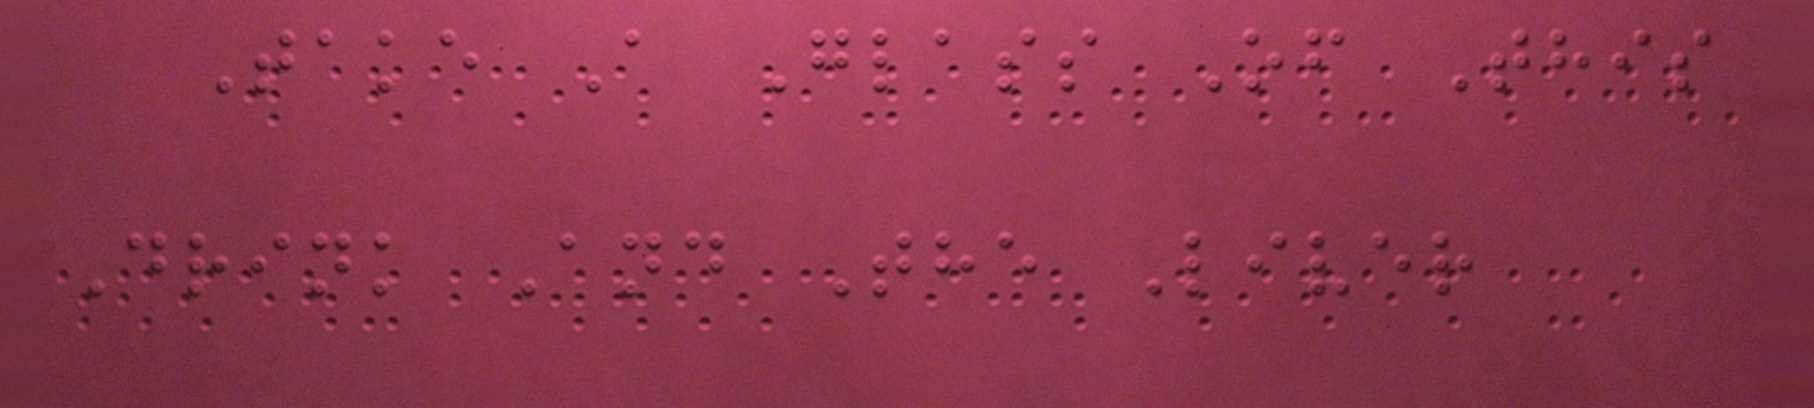Take A Glass Of This
Drink And The Liver
